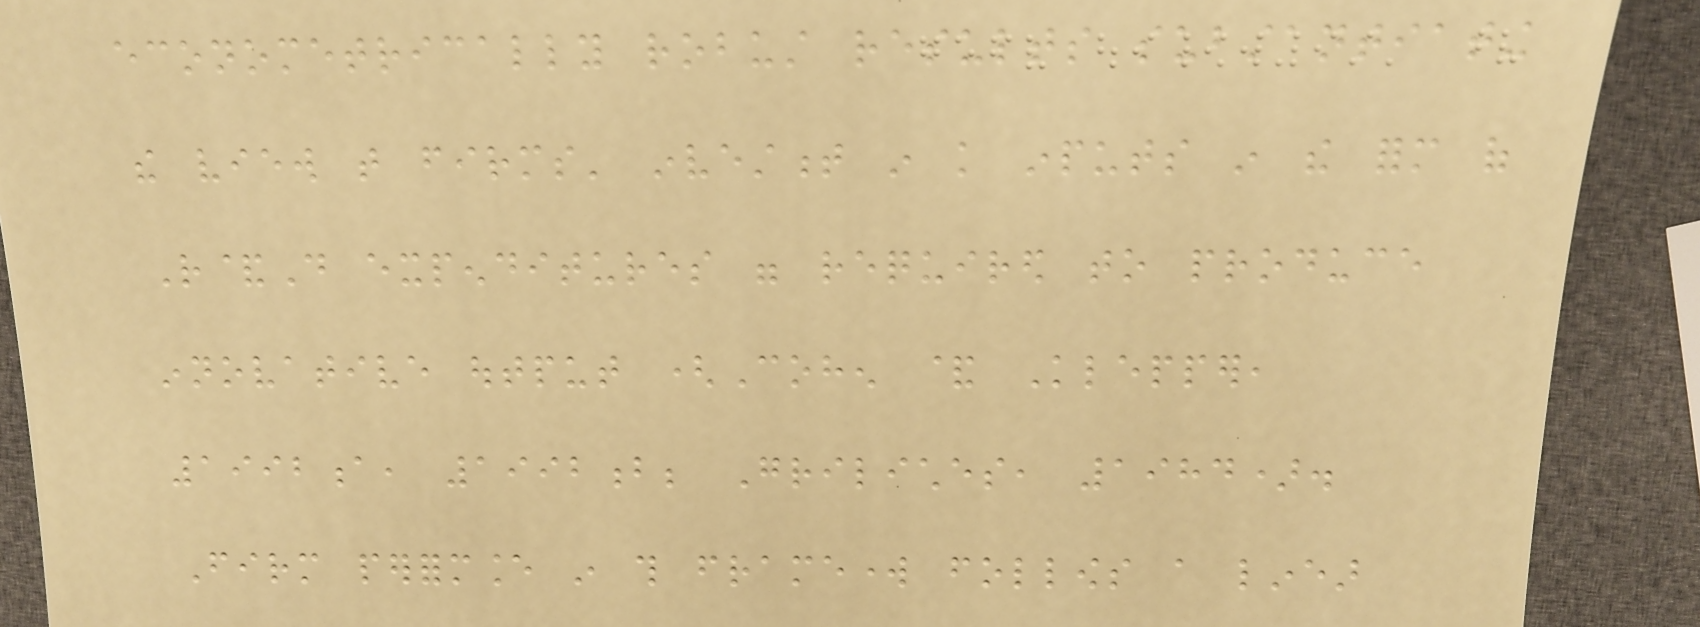econometrically robust results substantiating
the view that firms' investment in knowledge inputs in the form of
R&D expenditures were required to produce
innovative output (Cohen & Klepper,
1992a, 1992b; Griliches, 1984).
Firm performance in this framework follows a linear
